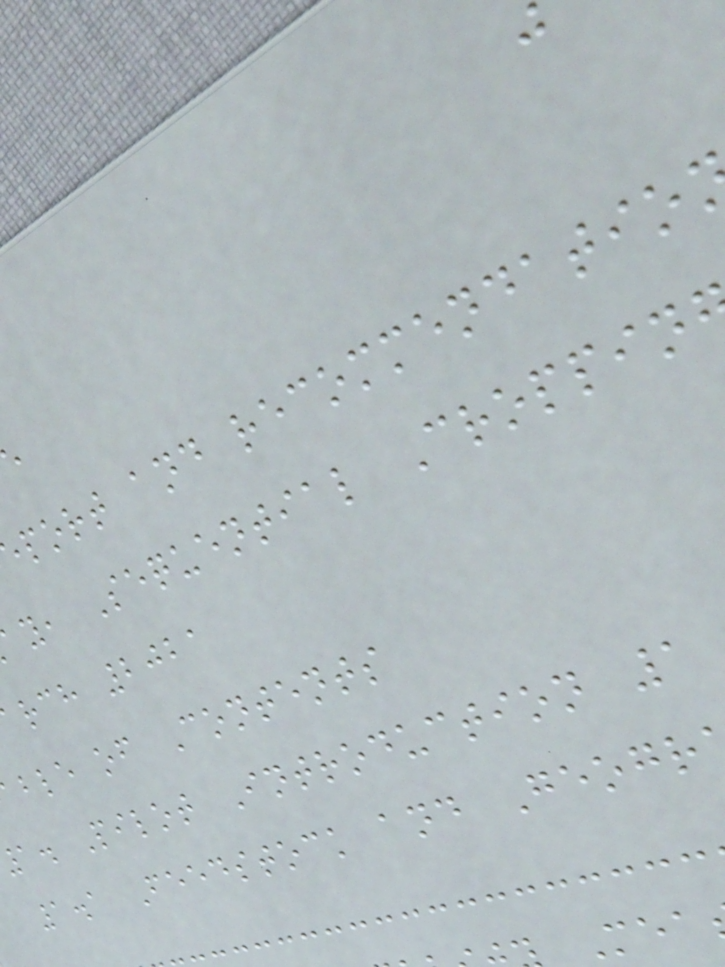port and recommendatio
y, Sequential Croppin
rch 2021
ble of Contents
a. Pilot Introduction 1
1.1 Feedstock and Geogr
